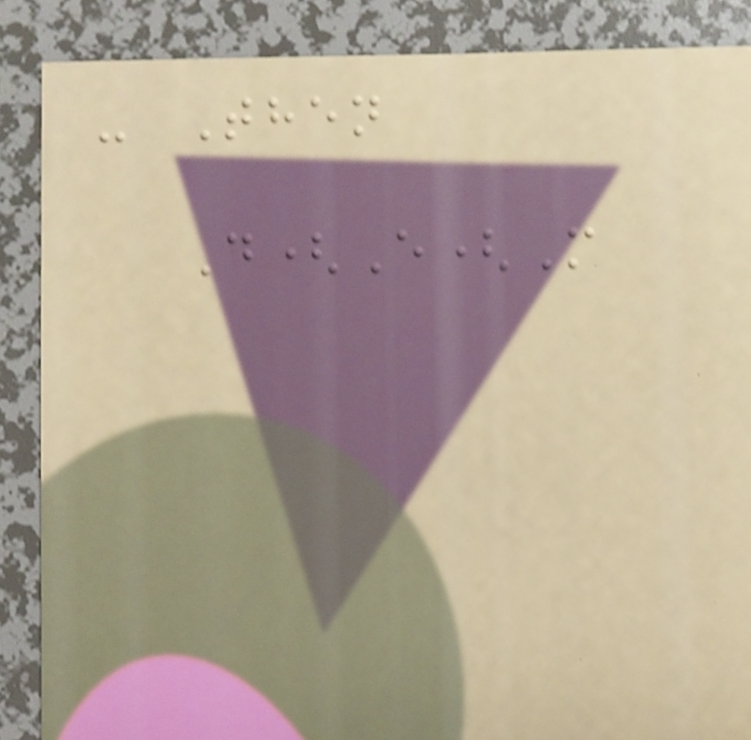- Then
D(E(M
